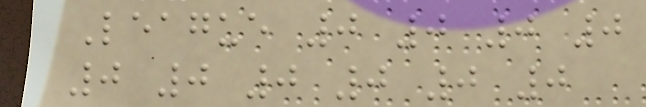League 0 0 0 0
0 0 0 0 0 0
